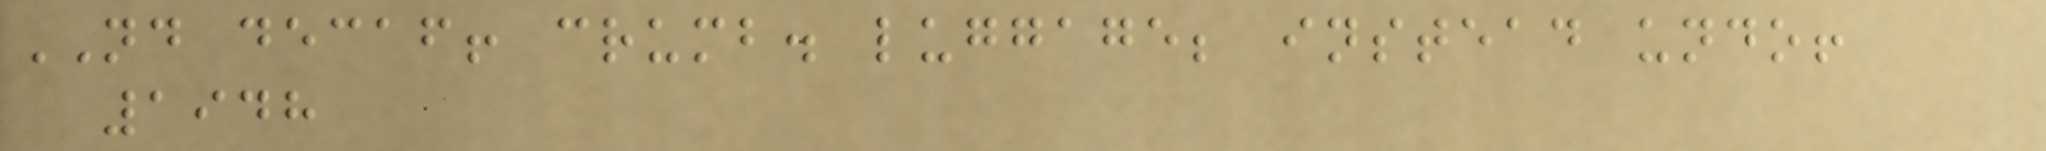ND decaf! crumb. luggage; instead undo!
1948
